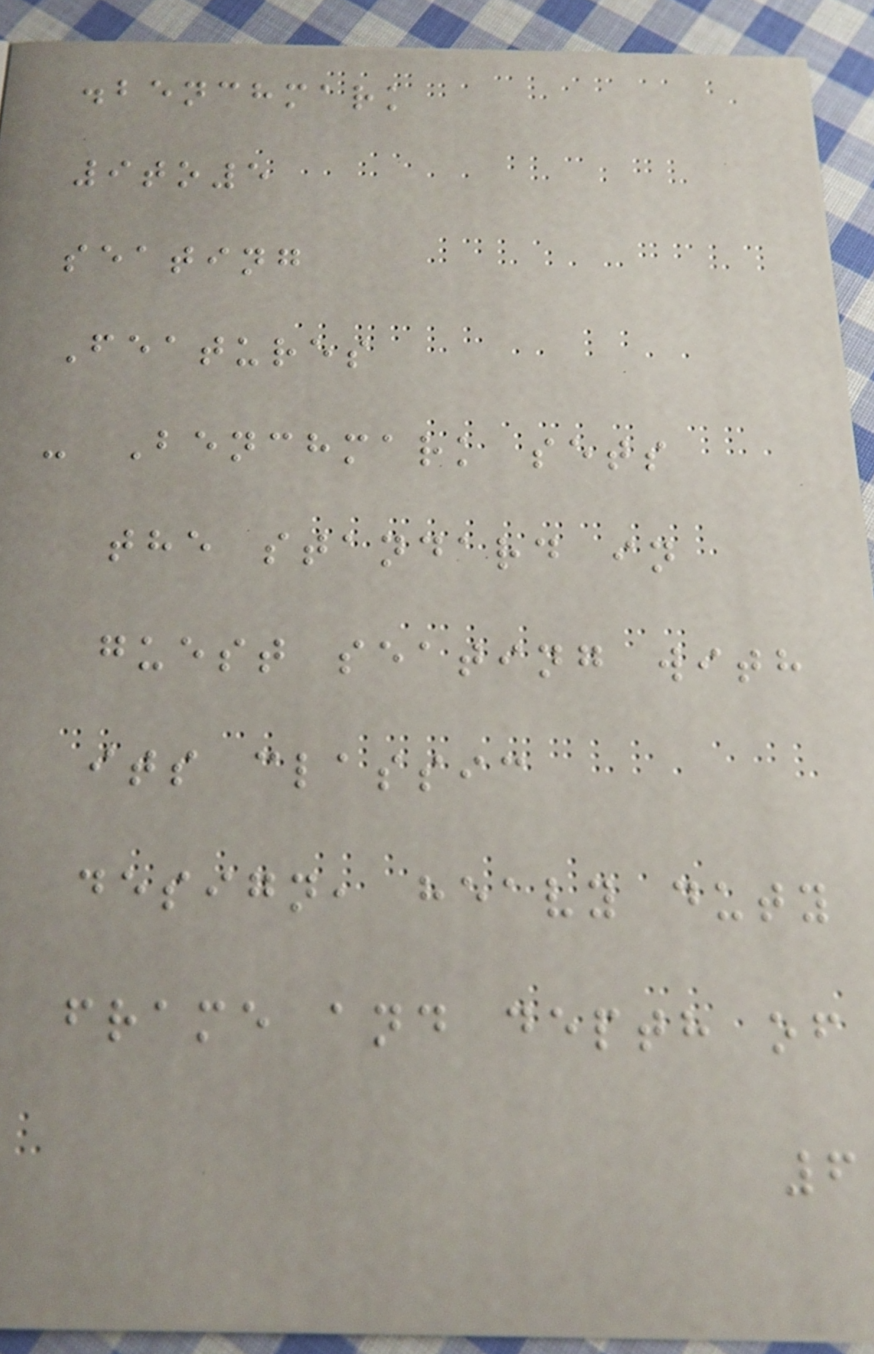.benchmark
9to5
seating
Features
- Benchmark sets
the standard in
guest seating with
its classic
design, heavy duty
frame and depth of
6
